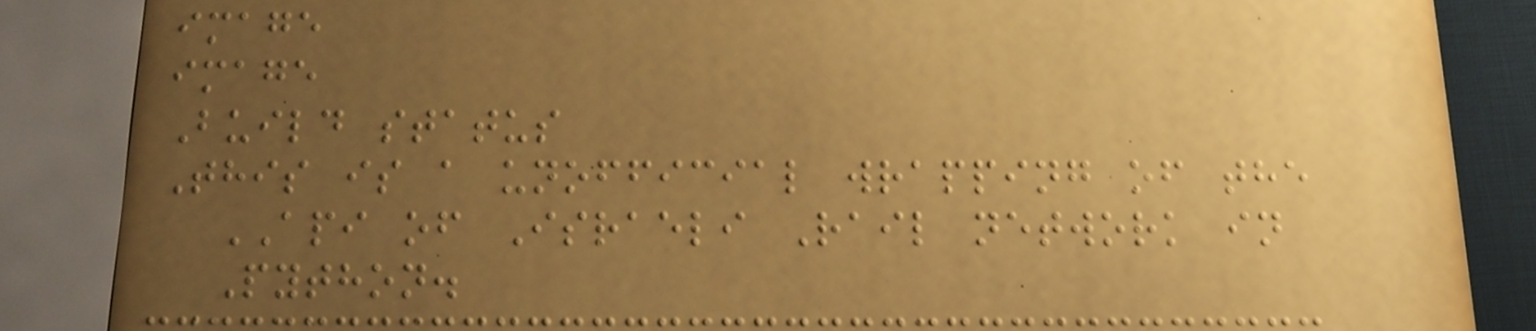image
image
Build status
This is a unofficial wrapping of the
API of Israeli Rail network in
Python.
